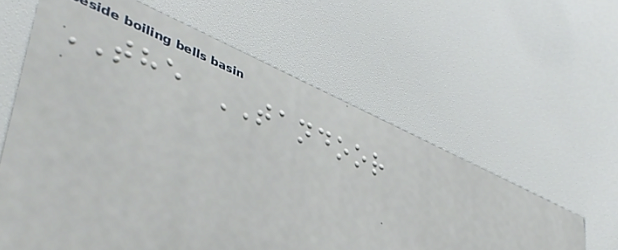THE TANDOOR
